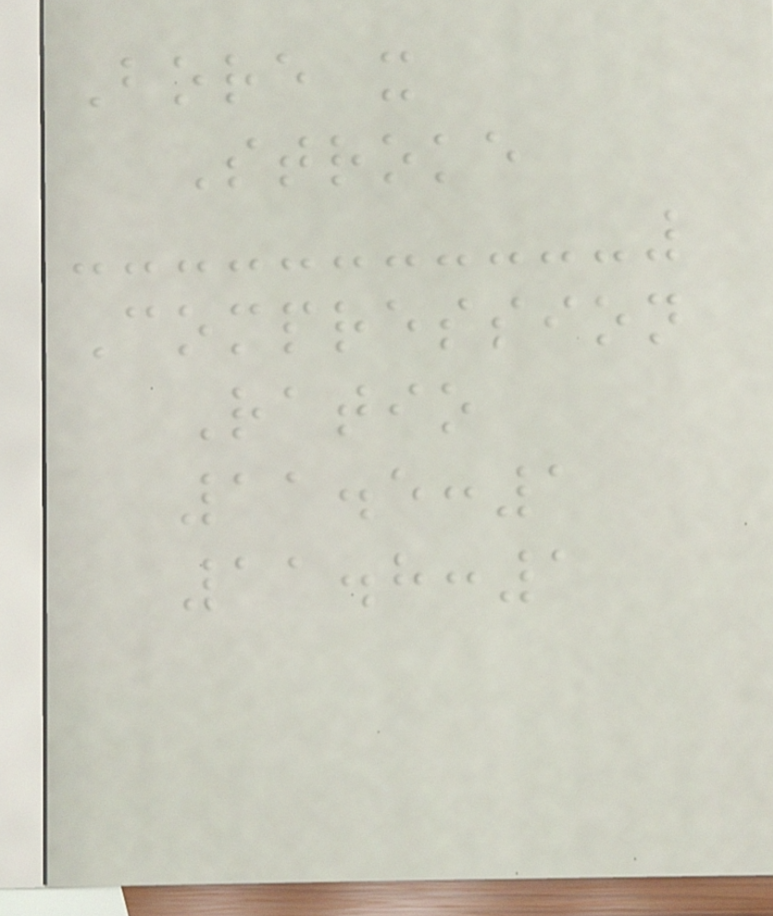Bore x
Stroke
Compression
Ratio
11.5:1
11.8:1
